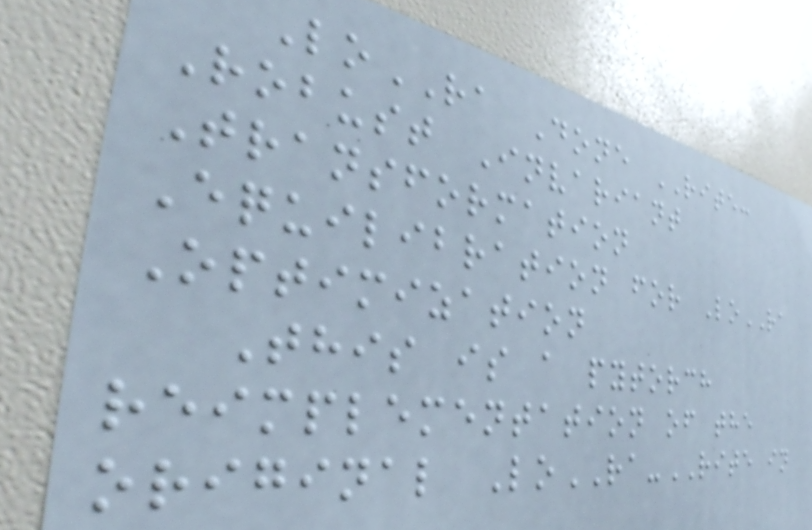LoRA Done RITE:
Robust Invariant
Transformation
Equilibration for LoRA
Optimization
This is a pytorch
reimplementation of the
original LoRA-RITE in
